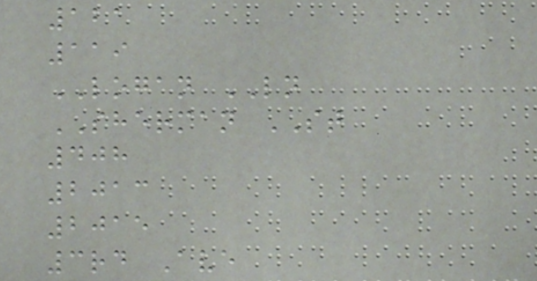121
119
LOGAN LN
SHERMAN ST
408
2013
2015
3rd Ave
